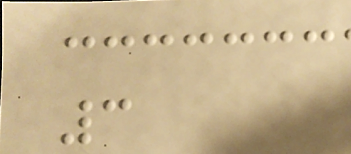3
